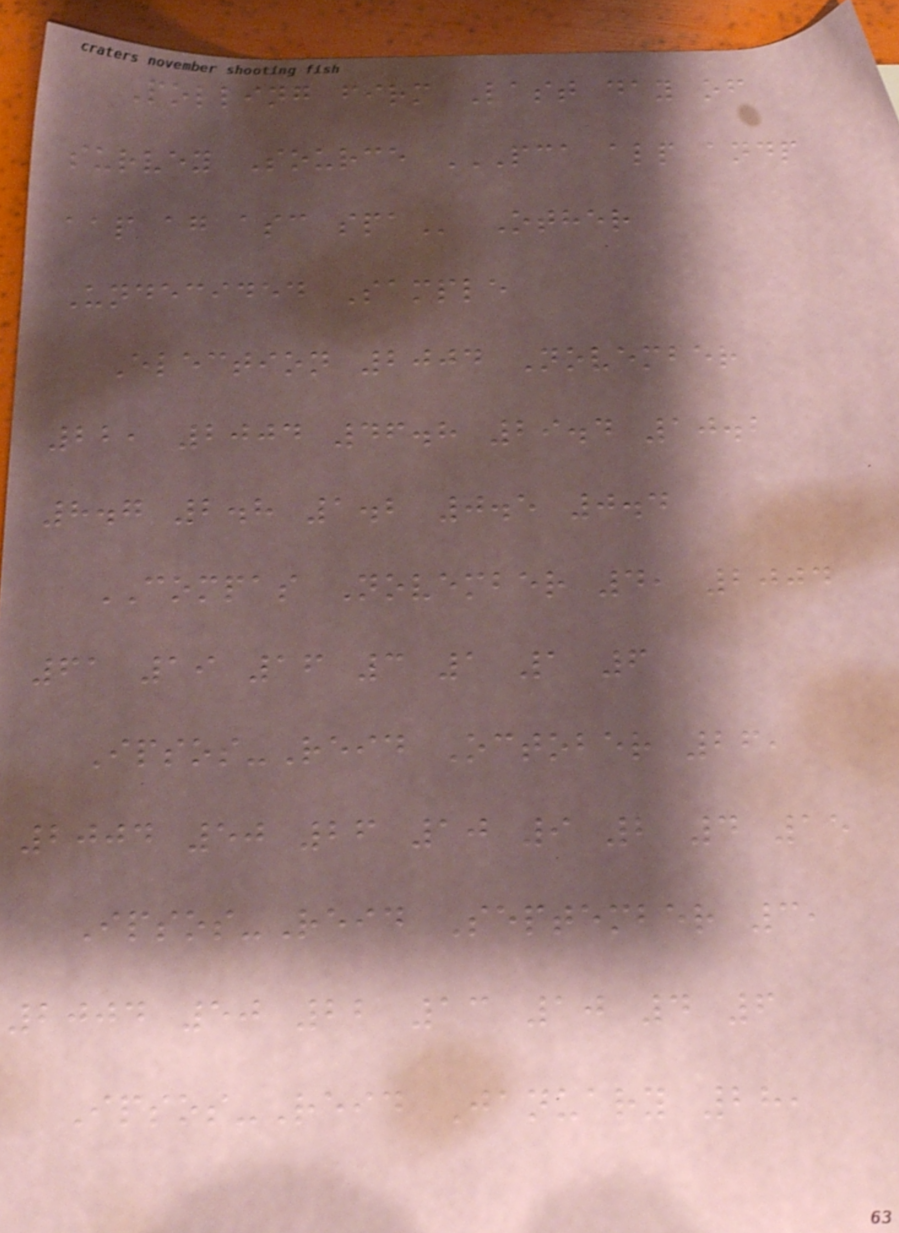Polling firm Last day of
survey Source PCA ALP ANDP
AAP AG ASC SPA Other
Undecided Sample
Election 2004 November
22, 2004 46.8 29.4 10.2
8.7 2.8 1.2 0.5 0.4
COMPAS November 4, 2004
61 19 16 3 1 1 6
Ipsos-Reid October 26,
2004 50 26 10 9 2 4 15
Ipsos-Reid September 3,
2004 50 22 13 10 4 6
Ipsos-Reid January 28,
